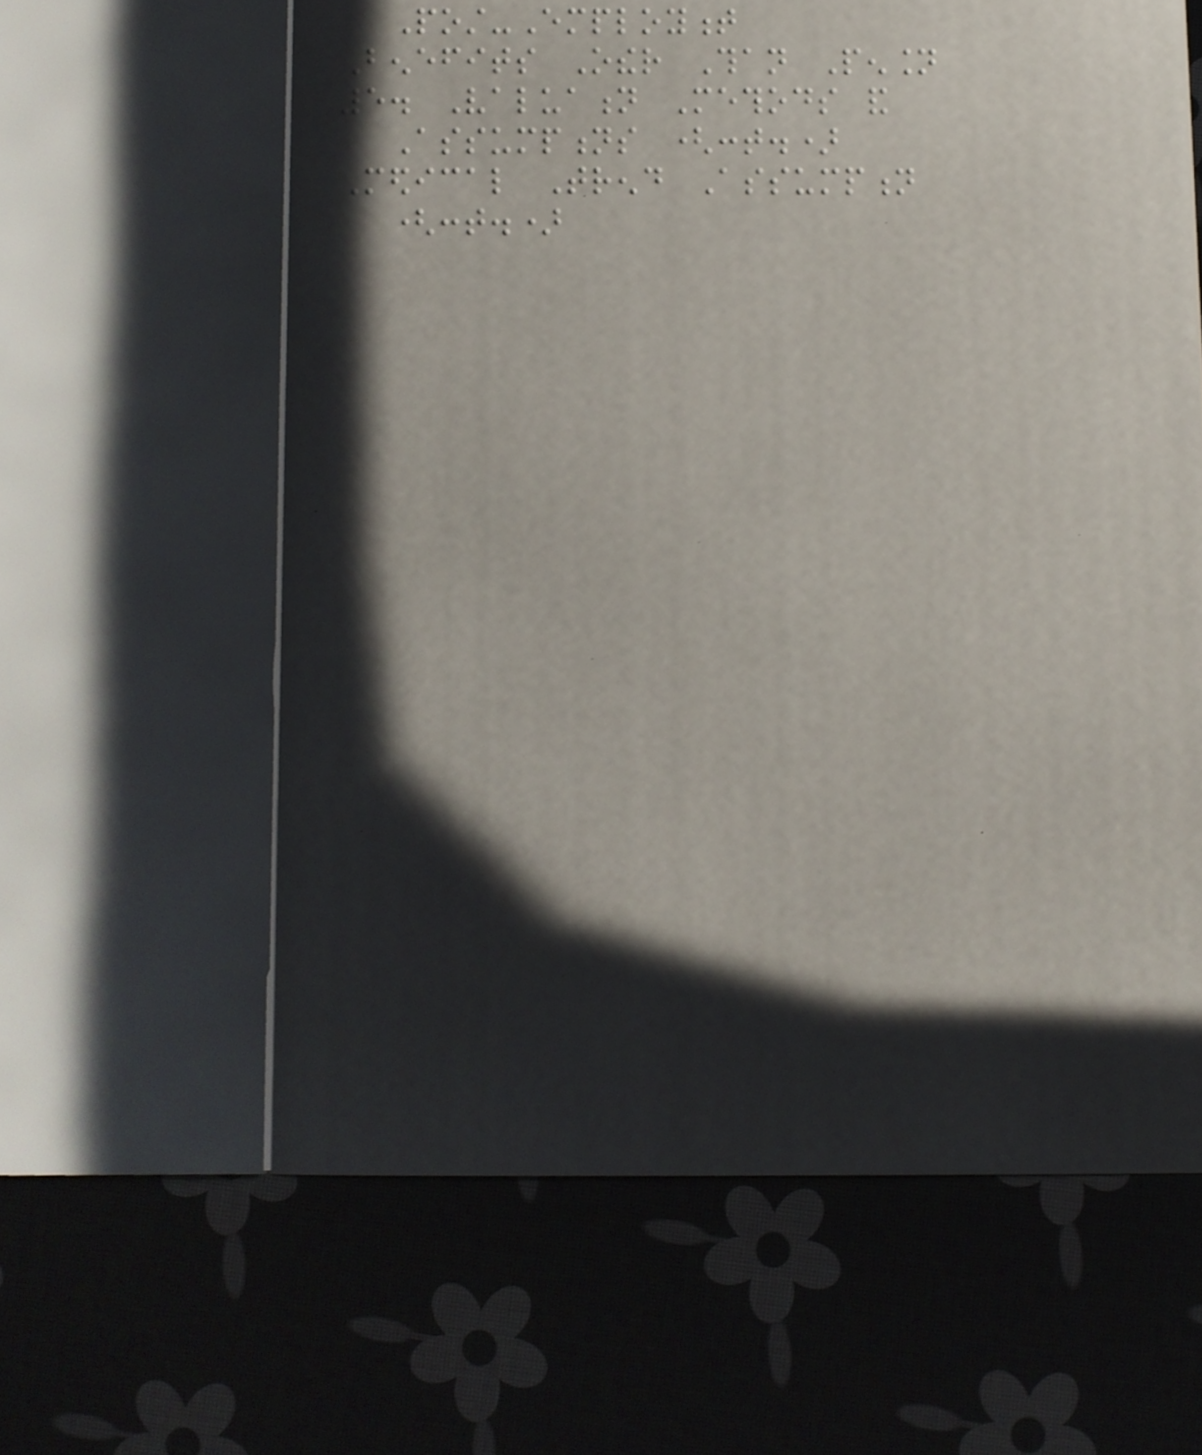Post-Employment
Benefits Other Than Pension
5. Valuation Methods and
Assumptions (cont.)
Medical Trend Assumption
(cont.)
